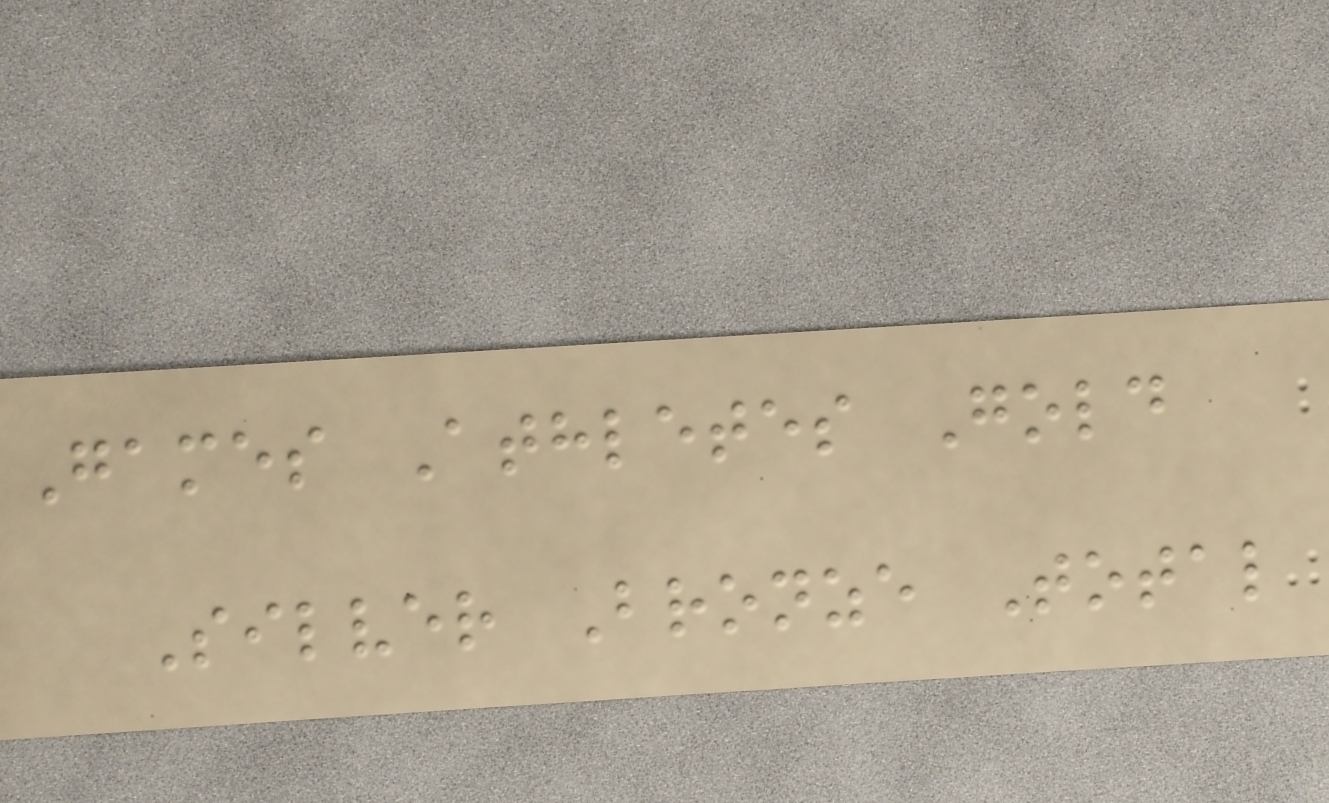Games Athletes Gold
Silver Bronze Total
